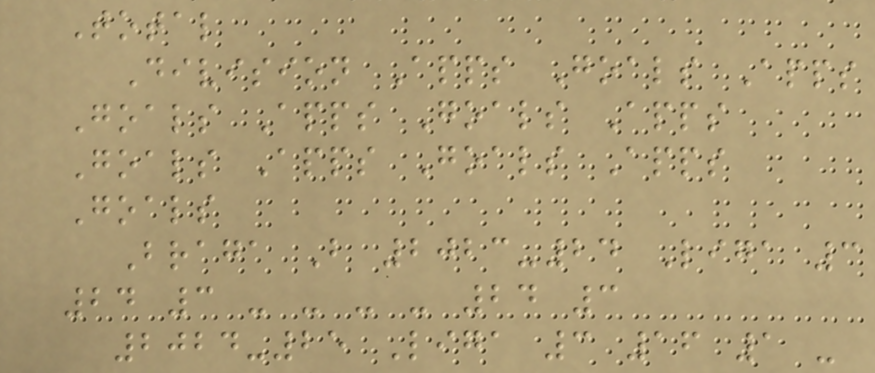Total
Division Apps Goals Apps
Goals Apps Goals Apps
Goals Apps Goals Apps
Goals
Braga B 2023-24 Liga 3
24 3 - - - - 24 3
2024-25 Liga 3 16 1 -
